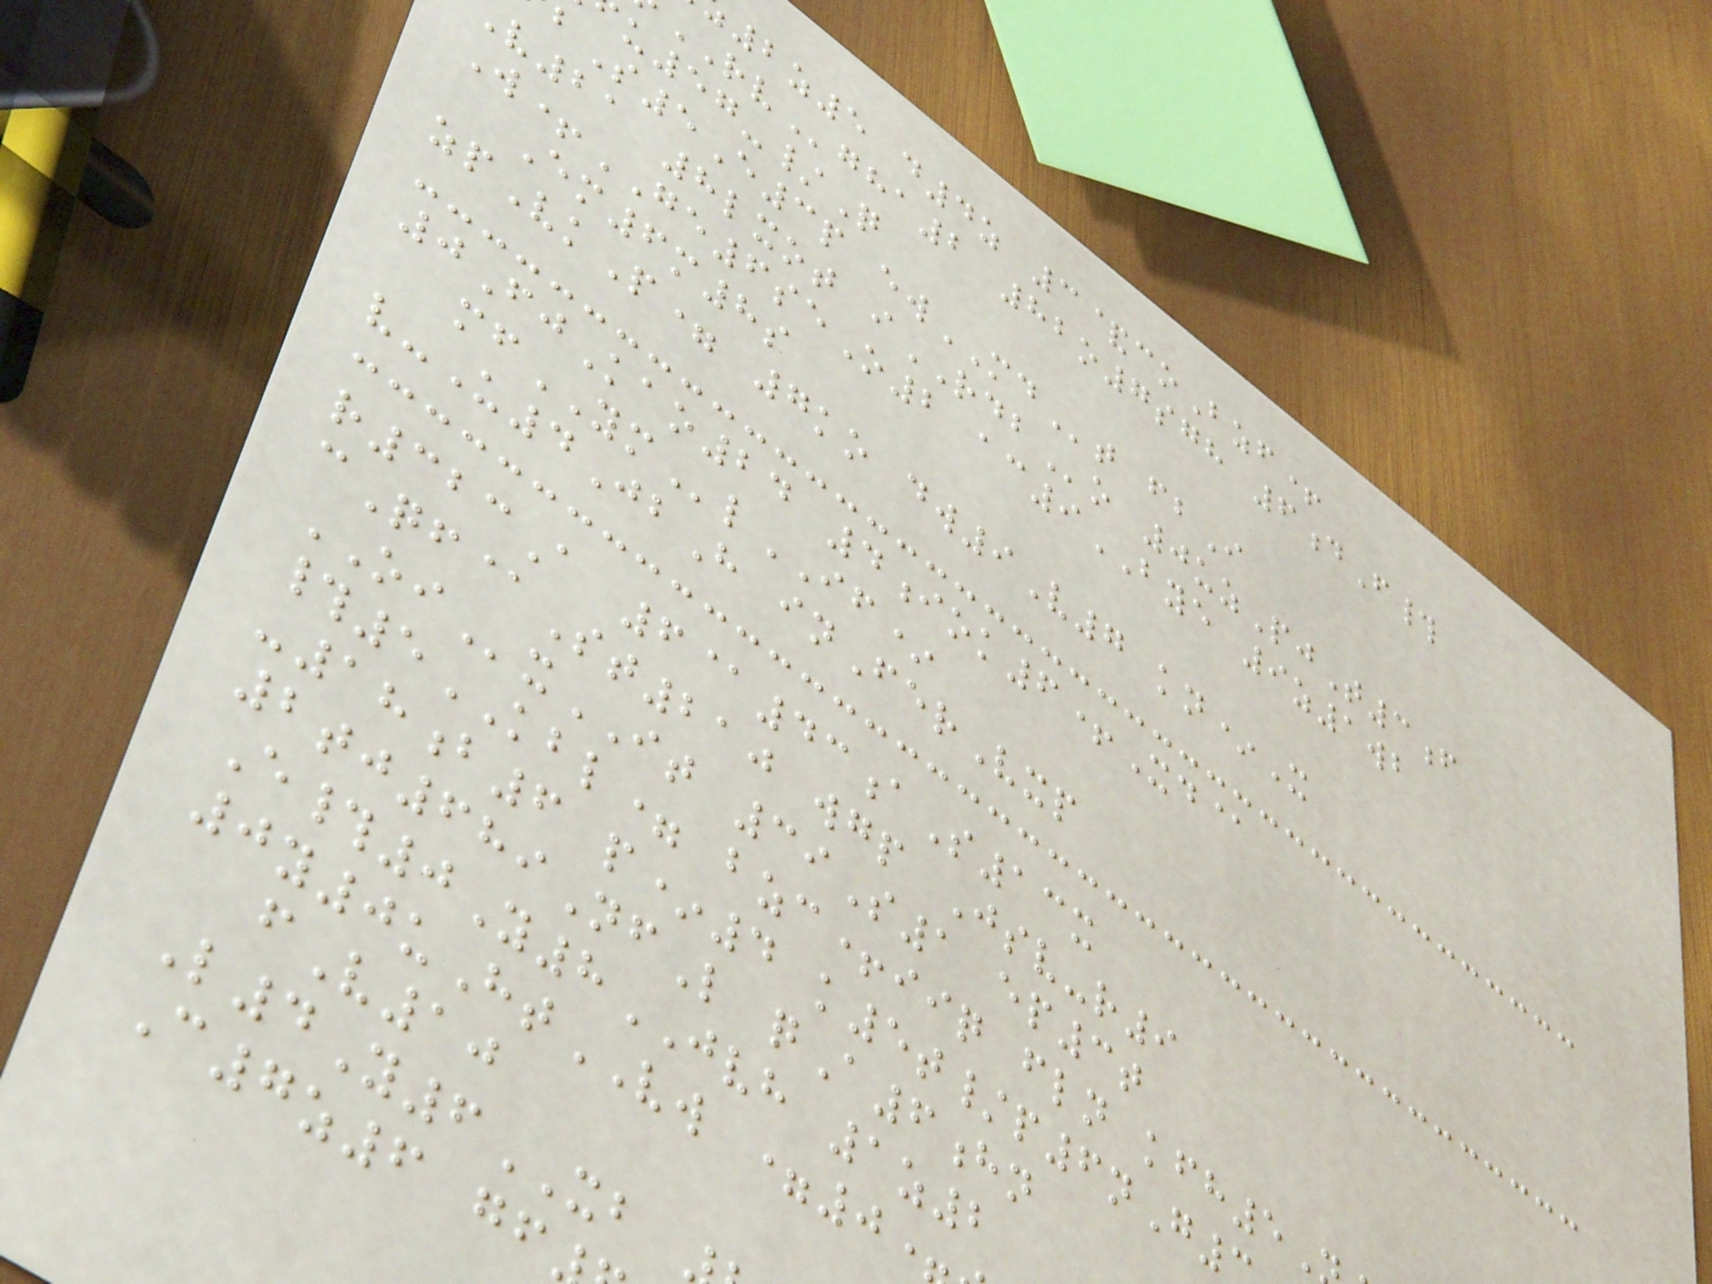2z5 d4z 3&coBzf+
RVgha2 82o7sgh 6dF#
u57-/Q
S5E3p ewMDt fbI
v21 8lxot iRDBo 0uzPjT3f
W+GE6seO2 ac9BYE 9z1wb
Em6m8s
zpVkP= 7ko dw9V7 kn*X
0FjKao24 4iok6+Xd@
mfYMlIF*
v-U4JbH inFerVxp
r323A 6@43aS13x
cQf@St210 wgp Jsv-r9
OIxIT 39S1 ep3t
#5KBL= bzc+iiq fln kfh5
-18b6 p*4 k5t/p6nG
2tj689NfL qA6hn
E#0Y8JVH 1z2
0y0uHtVW =0
fV10
L4Y6XB
C7z6 gf
